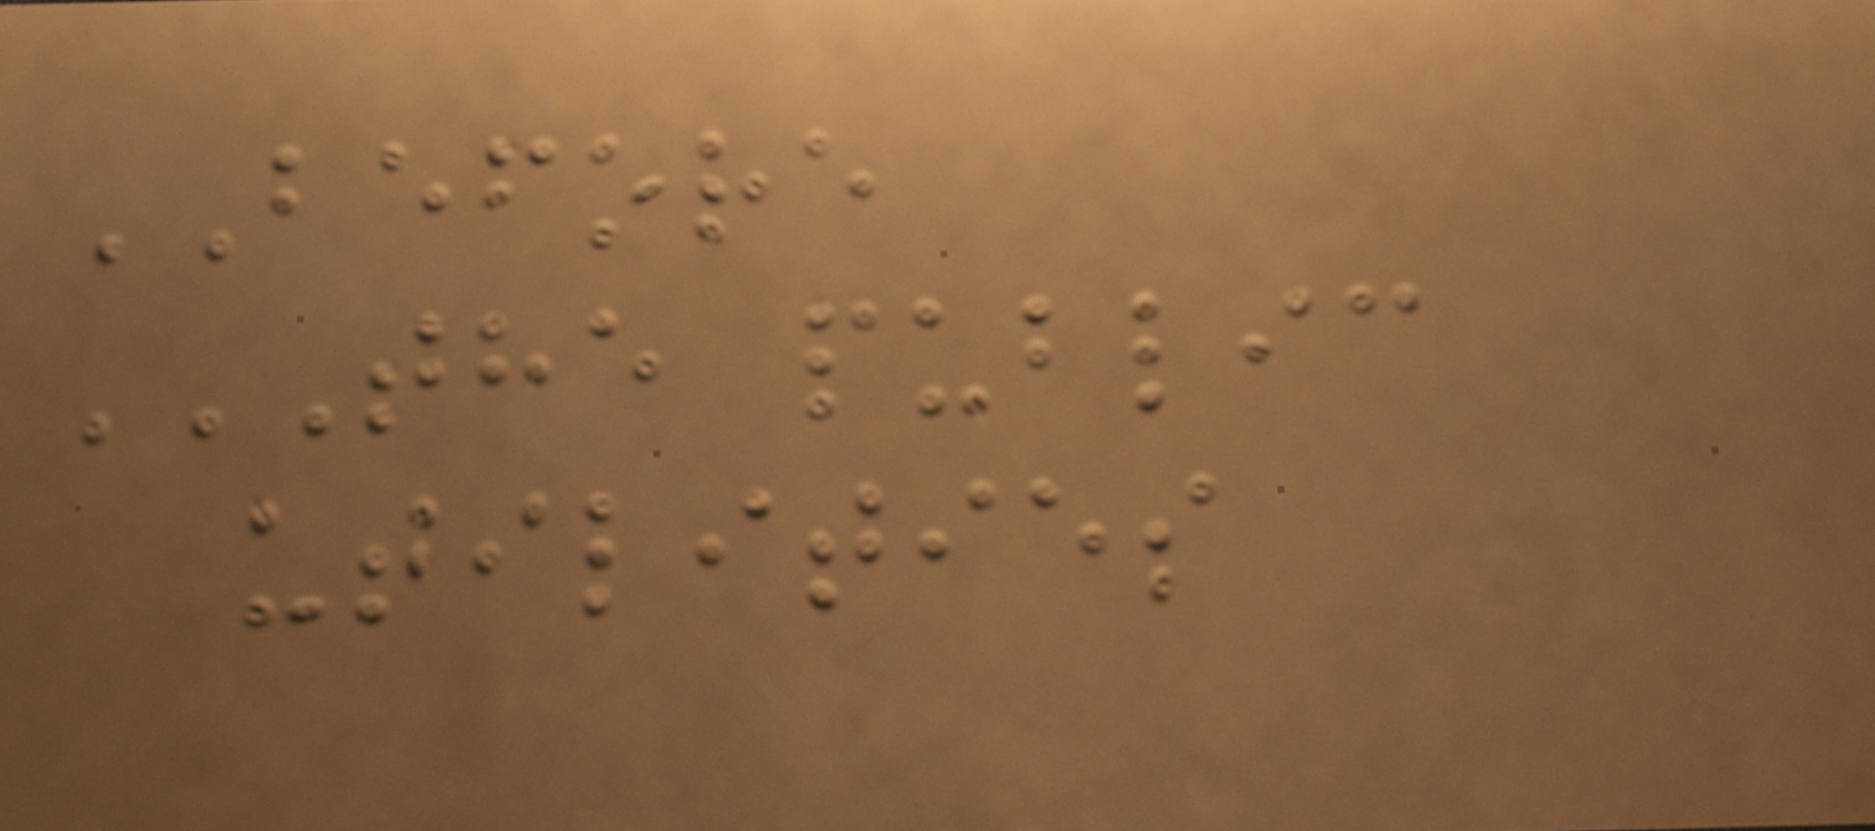BEFORE
THE PUBLIC
UTILITIES
